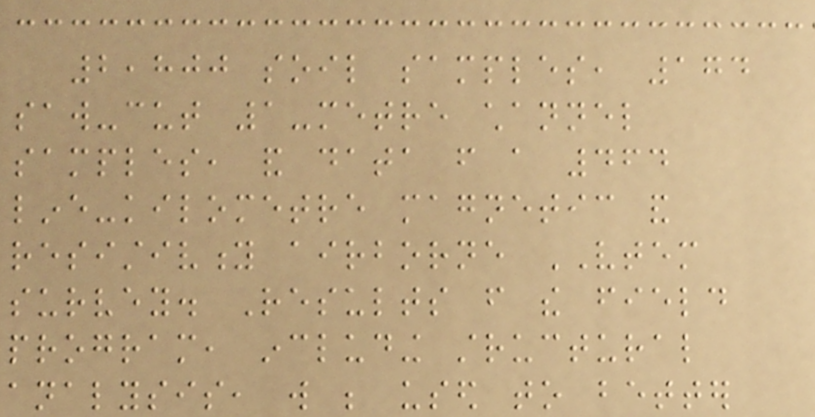2,800 soil samples, 174
saw-cut 1-metre channel
samples, and data from a 464
line-kilometre magnetic and
resistivity airborne VTEM
survey. Results from the field
program, including structural
analysis, will be used to better
